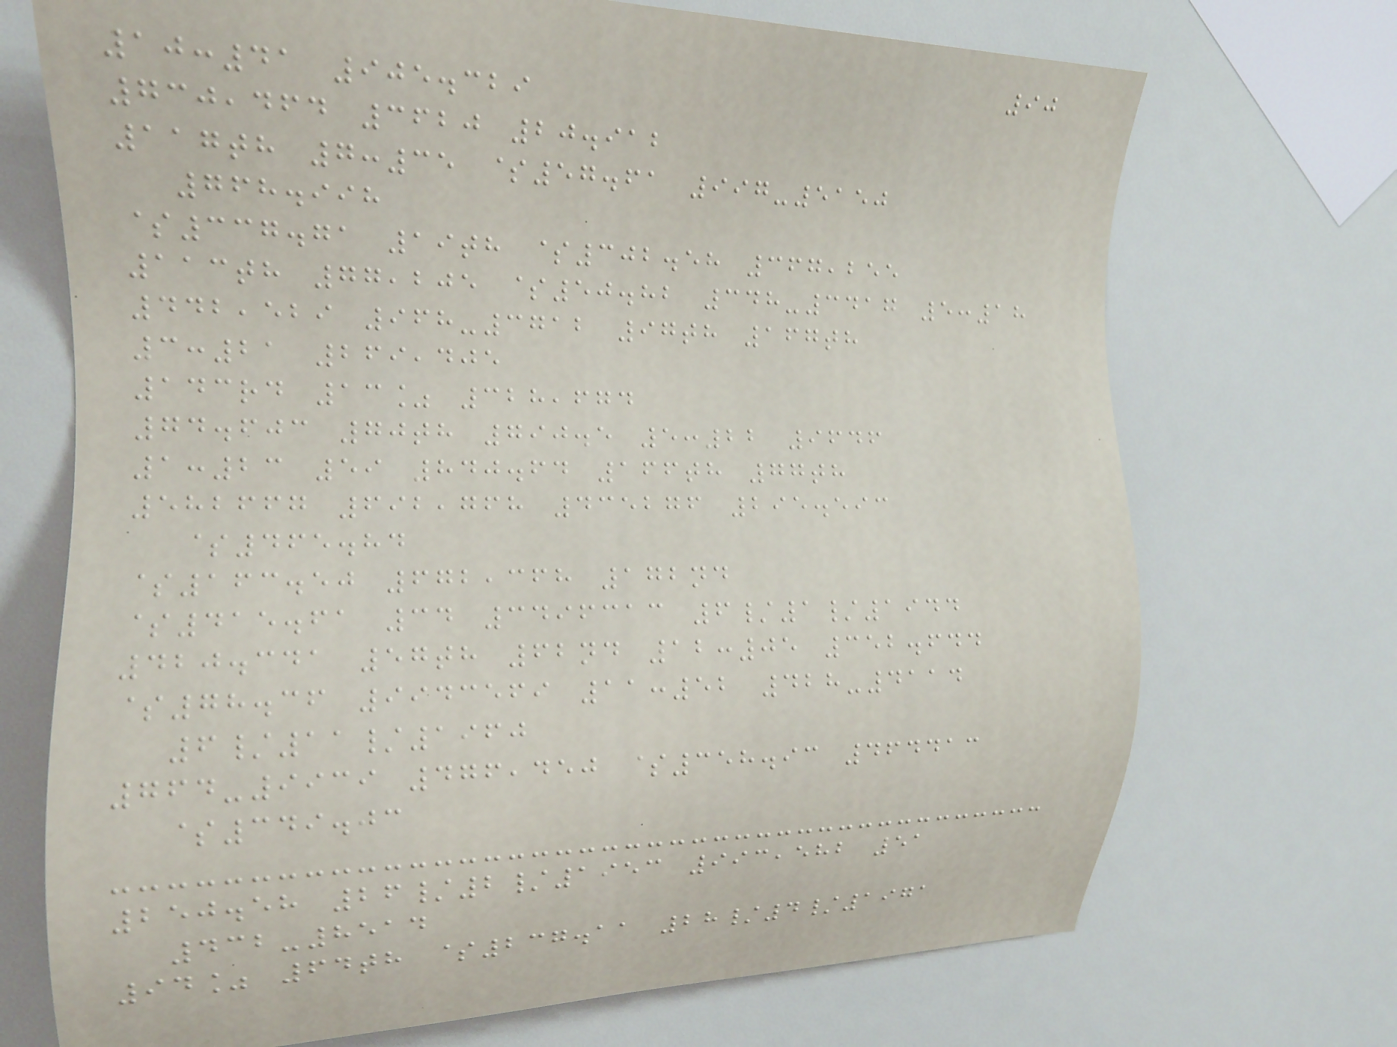90
10:41 905.329
730,464 3620 20.912
117th 7:35 $57.61 997-5150
768.998
$337.71 19th $302.58 367,255
113th 77,205 $50.82 348-3417 5:18
442,529 968-3712 97th 167th
3:21 269,405
143rd 13% 328,674
74.603 70th 790.5 5:22 9646
1:23 59 840.64 166th 77th
582667 692,768 435276 295.593
$465.84
$163.50 672,368 172nd
$415.61 34 3496313 6/1/1944
420.341 57th 62nd 12:05 352.644
$78.36 9943569 11:52 428-4114
6/11/1960
764-9939 476,450 $358.93 464413
$349.03
250.58 26/2/1953 993,582 51
432-8514
94% 64th $237.11 28/4/1971
